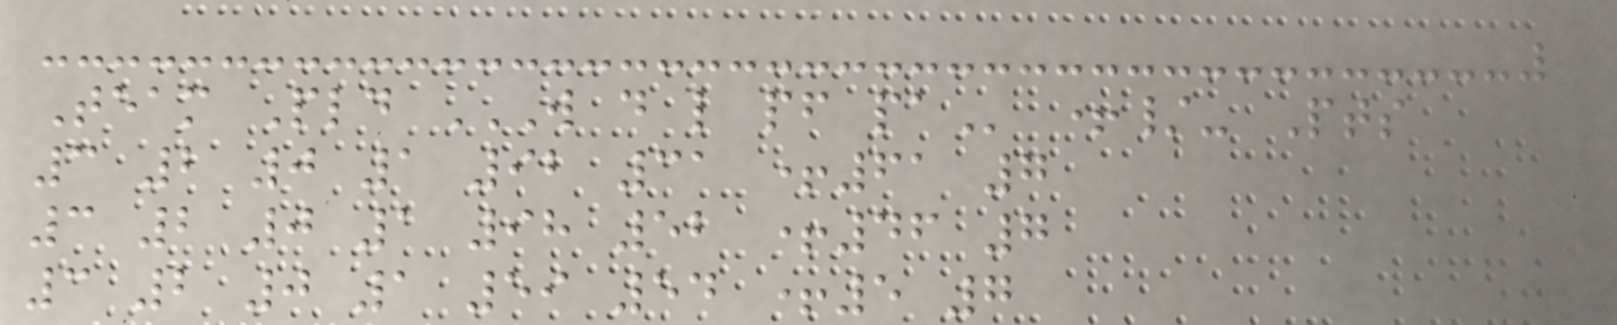Team Pld W D L PF PA +/- Pts
3 2 0 1 92 31 +61 7
3 2 0 1 98 52 +46 7
3 2 0 1 59 54 +5 7
